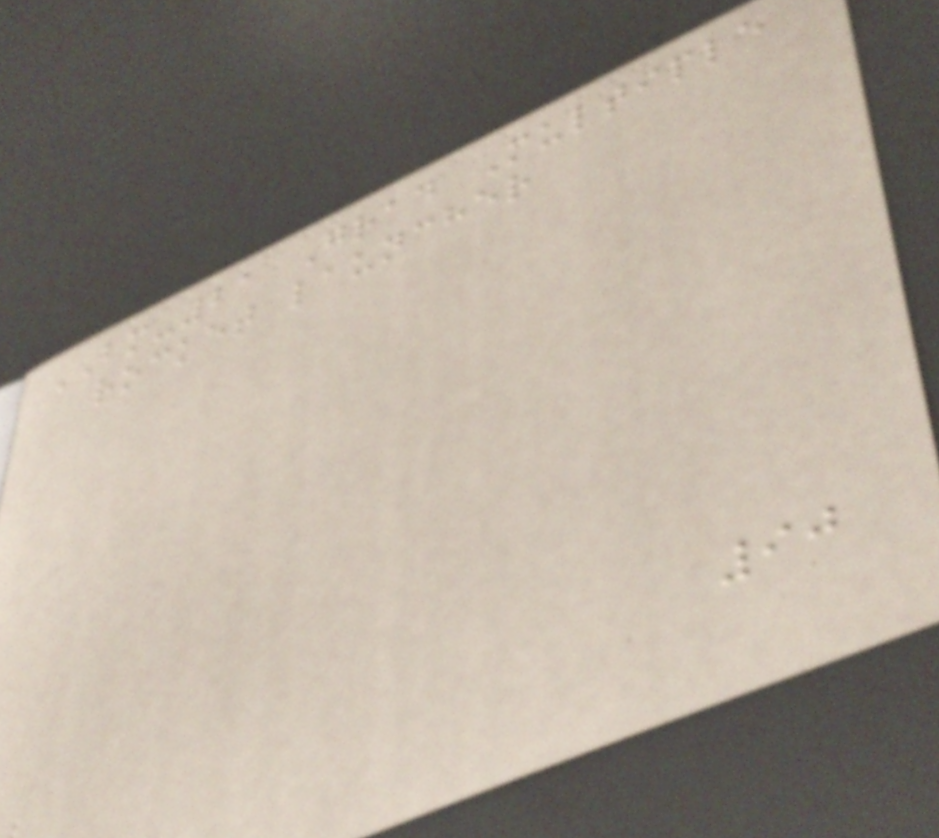BM-21 Grad Multiple
rocket launcher
90
